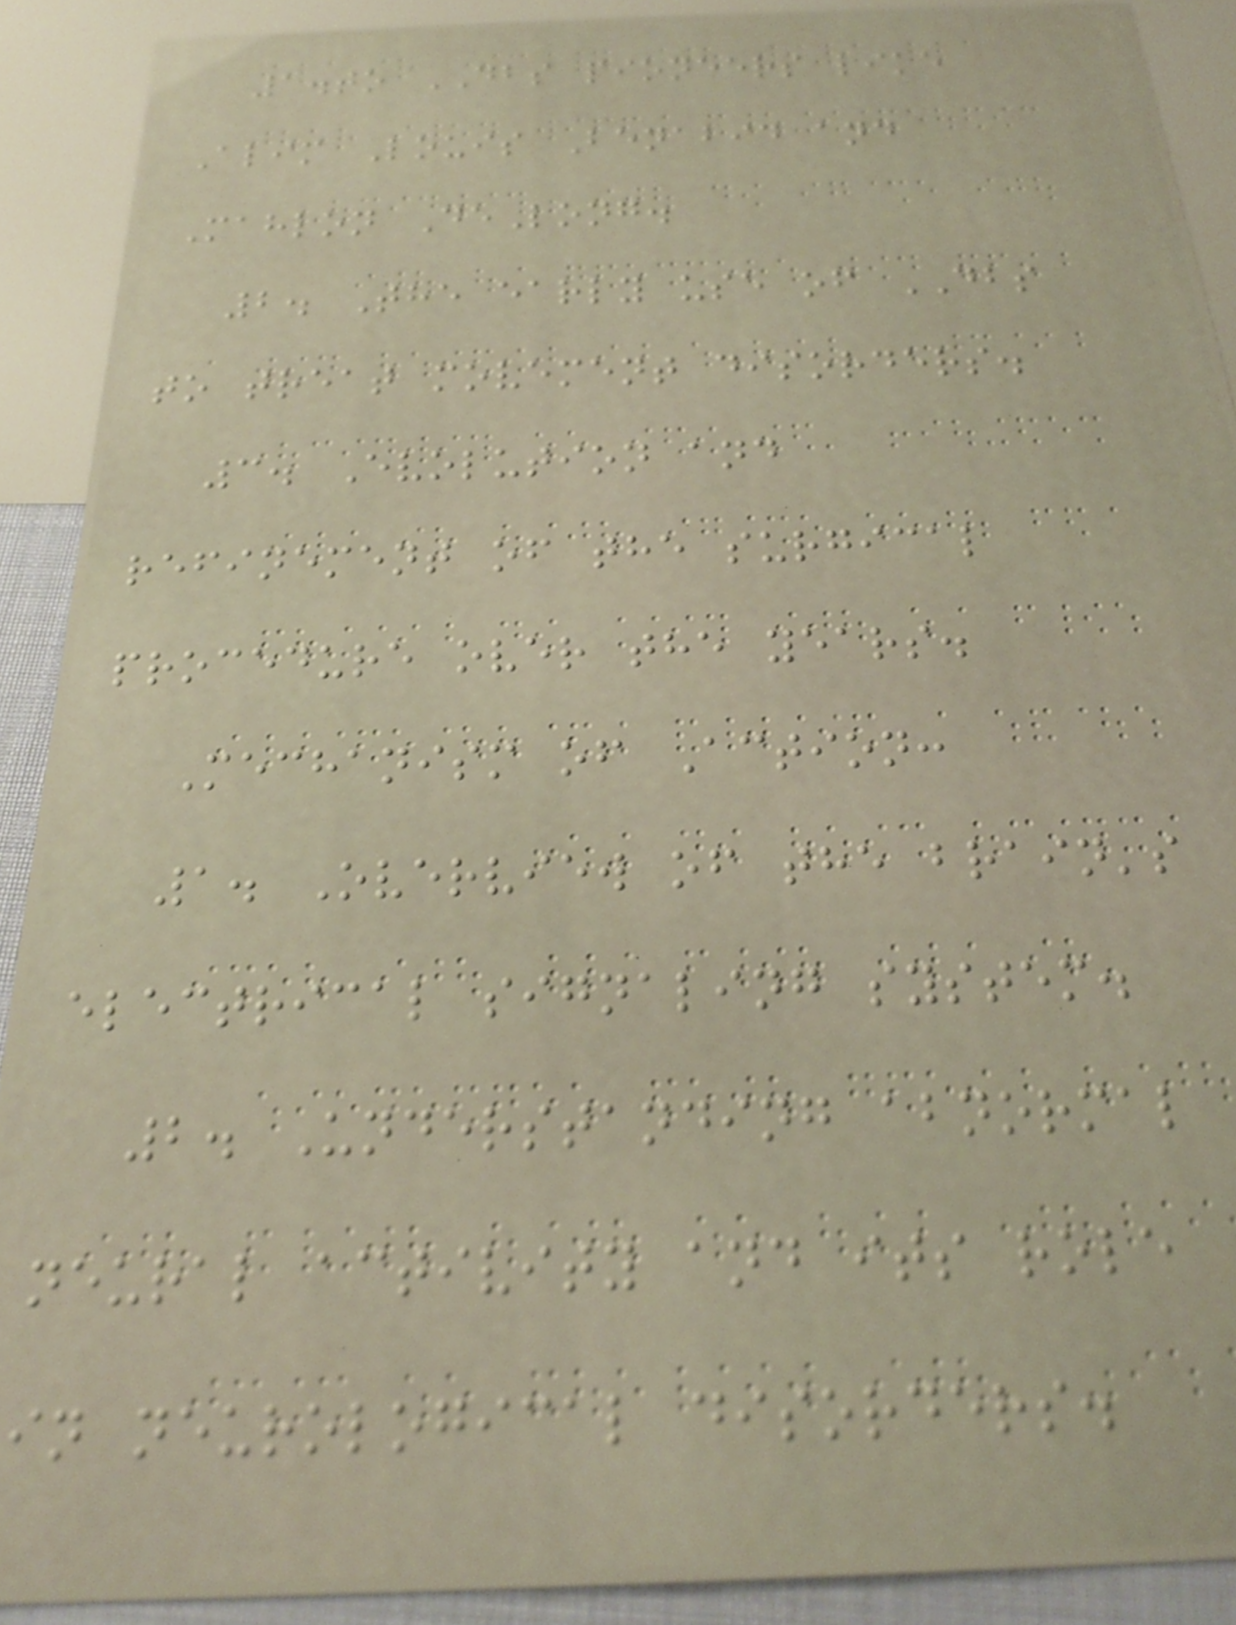1.to DBS pioneers like
Alim Louis Benabid and
Mahlon DeLong.
2. The early use of DBS
to treat movement disorders.
3. Evolution and
refinement of the surgical
procedure over the years.
Mechanism of Action:
1. Overview of the brain's
electrical signaling system.
2. Understanding abnormal
neural activity and its role
in neurological disorders.
